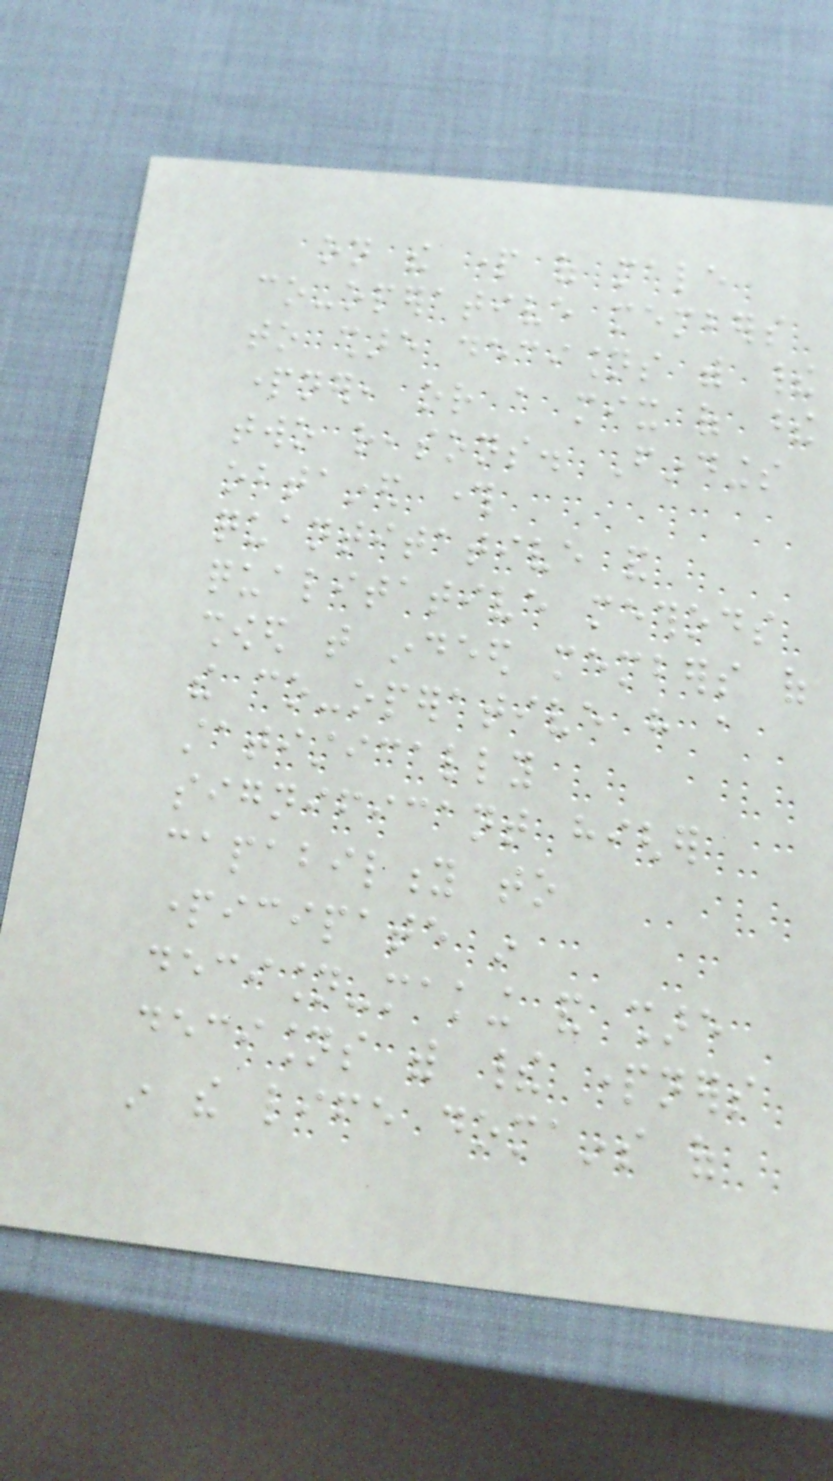on the part of male
co-operative members
to share decisions with their
partner, or a mix of these
two reasons. Findings
obtained through
quantitative and
qualitative methods
showed that indeed members of
the co-operative have a
statistically
significant higher
capability to
participate in
decision-making and share
decisions with their partners
in the life domains of
